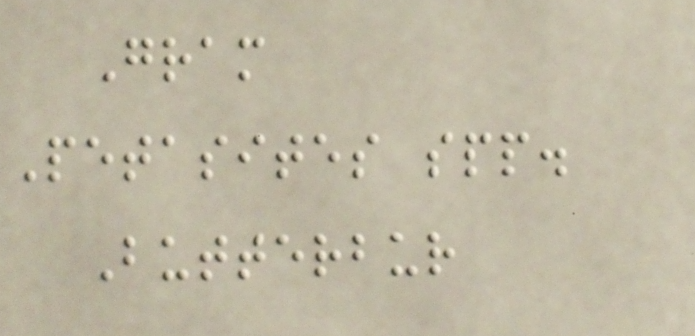Gram
Petasites spp.
Butterbur
